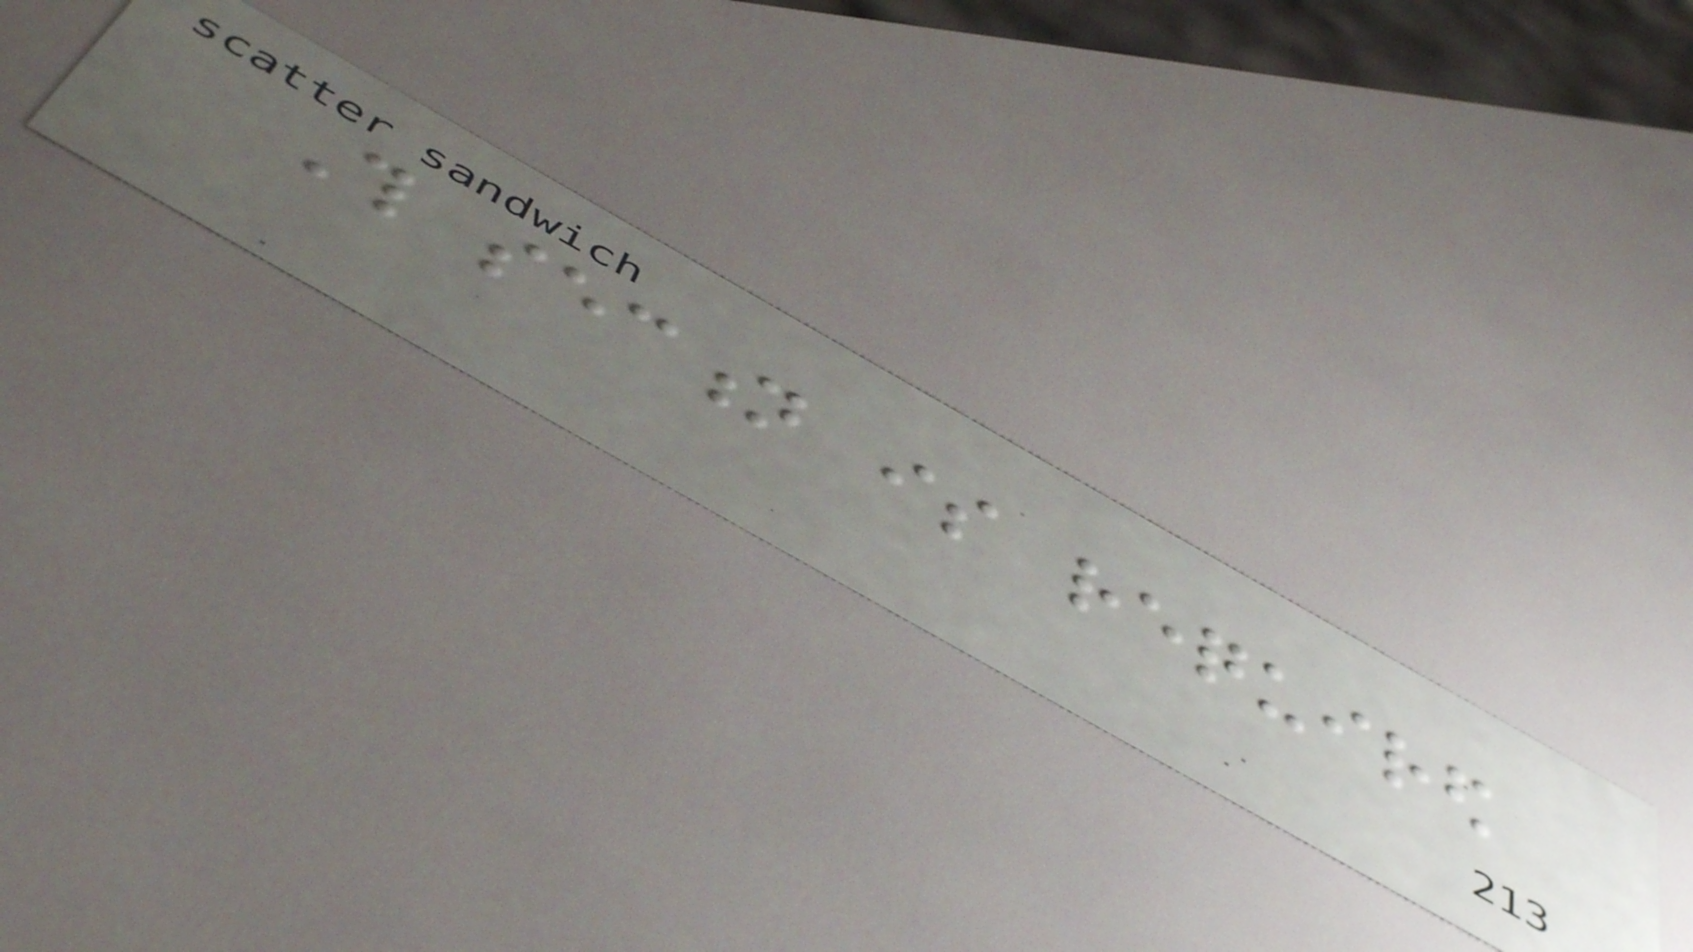This section is required
